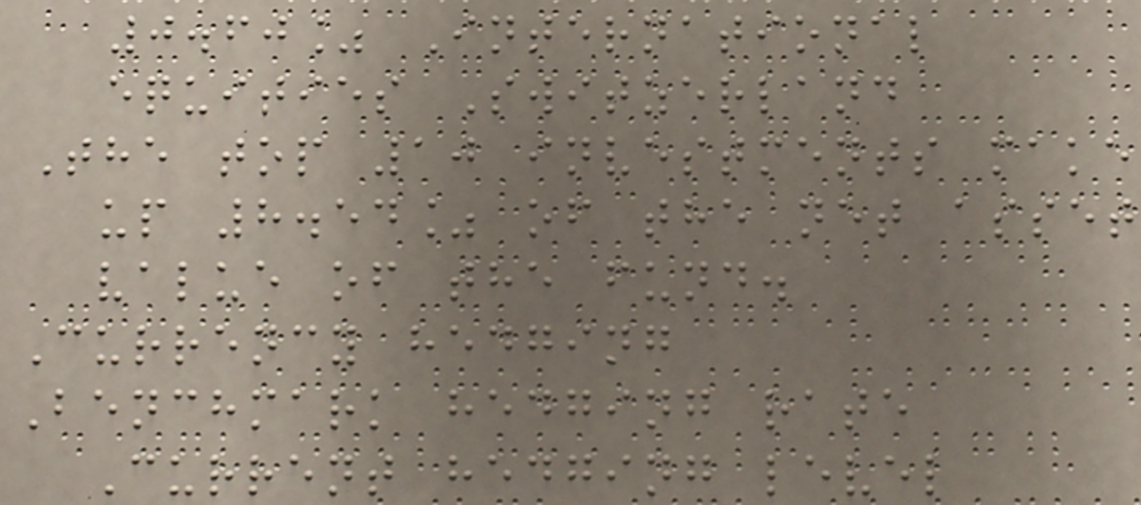0.60% International
equities Switzerland
The top 10 investments make
up 8.54% of the net asset
value of the fund.
Currency hedging
Benchmark hedging rate
Current hedging level
